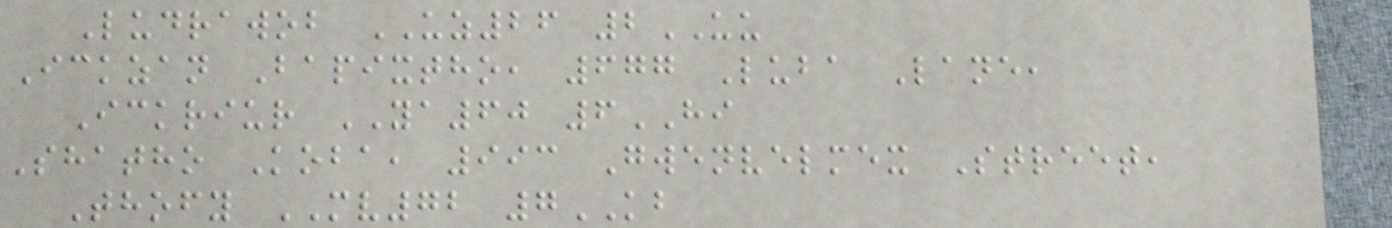Ludrawob UZ26 2UU
Ickzan Bapixtho, 677 Luba Lane,
Ickriur YA60 6HI
Shatho Koba, 993 Gwenvelmex Street,
Thofy MV72 7KB
